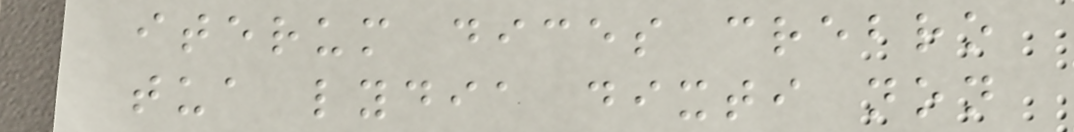iterum dices crebro
tua lydia dixti non
